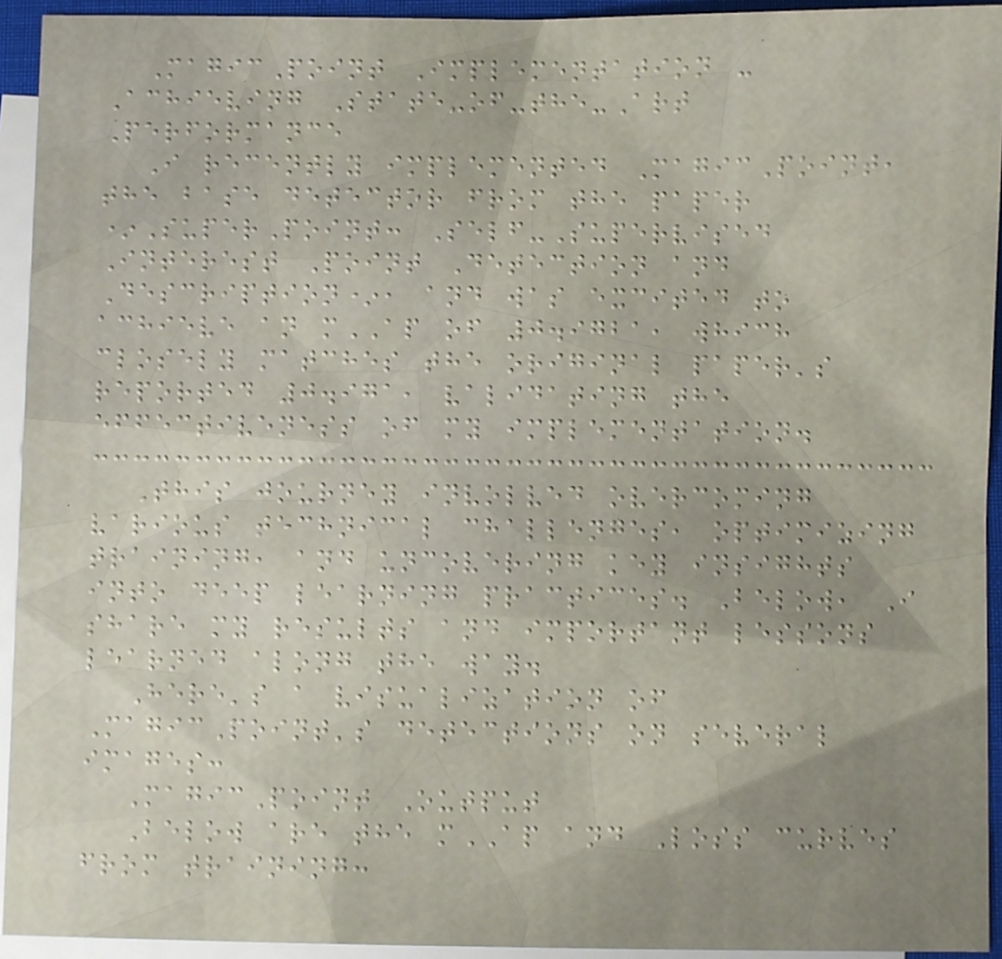MagicPoint Implementation -
Achieving State-of-the-Art
Performance
I recently implemented MagicPoint,
the base detector from the paper
*SuperPoint: Self-Supervised
Interest Point Detection and
Description*, and was excited to
achieve an mAP of 0.9721, which
closely matches the original paper's
reported 0.971, validating the
effectiveness of my implementation.
This journey involved overcoming
various technical challenges, optimizing
training, and uncovering key insights
into deep learning practices. Below, I
share my results and important lessons
learned along the way.
Here's a visualization of
MagicPoint's detections on several
images:
MagicPoint Output
Below are the mAP and Loss curves
from training:
